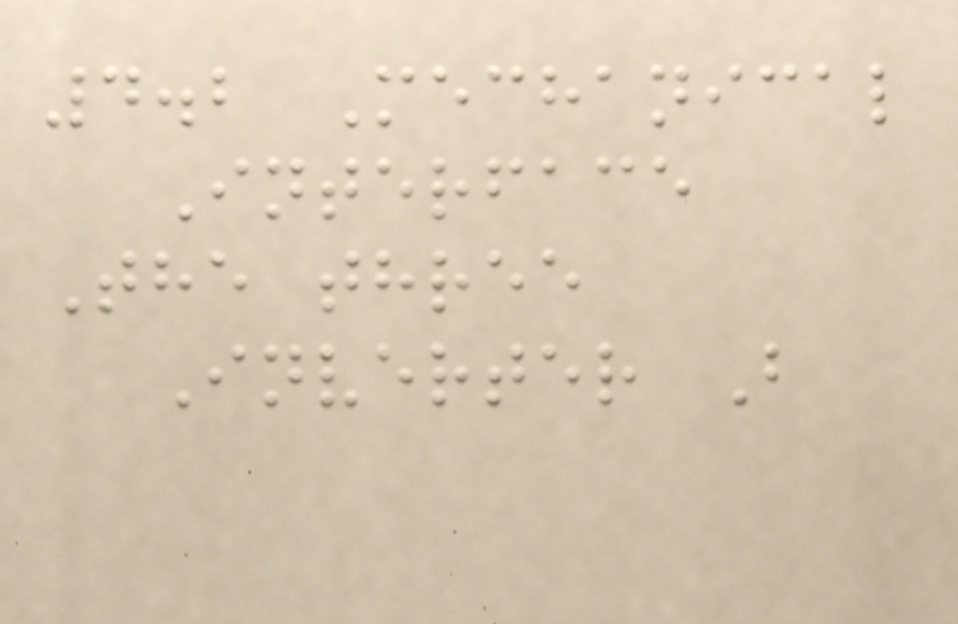4.2 Mechanical
Interface
The three
Inverter B
